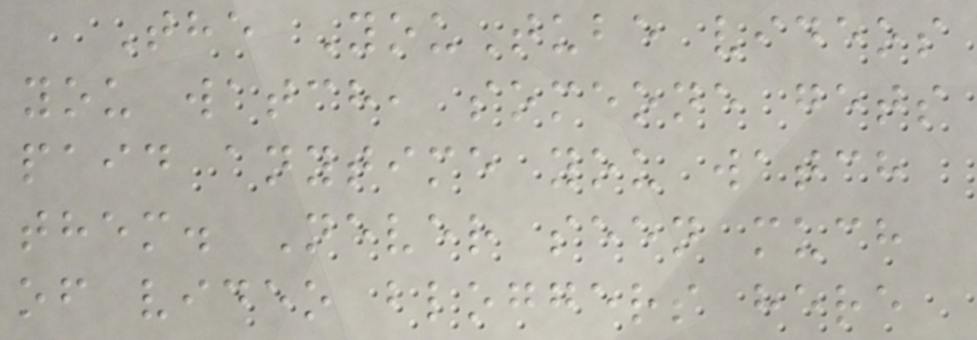The YouTube videos
you watch, someone gets
paid anytime you watch
them. Never seen much
of video bloggers here
